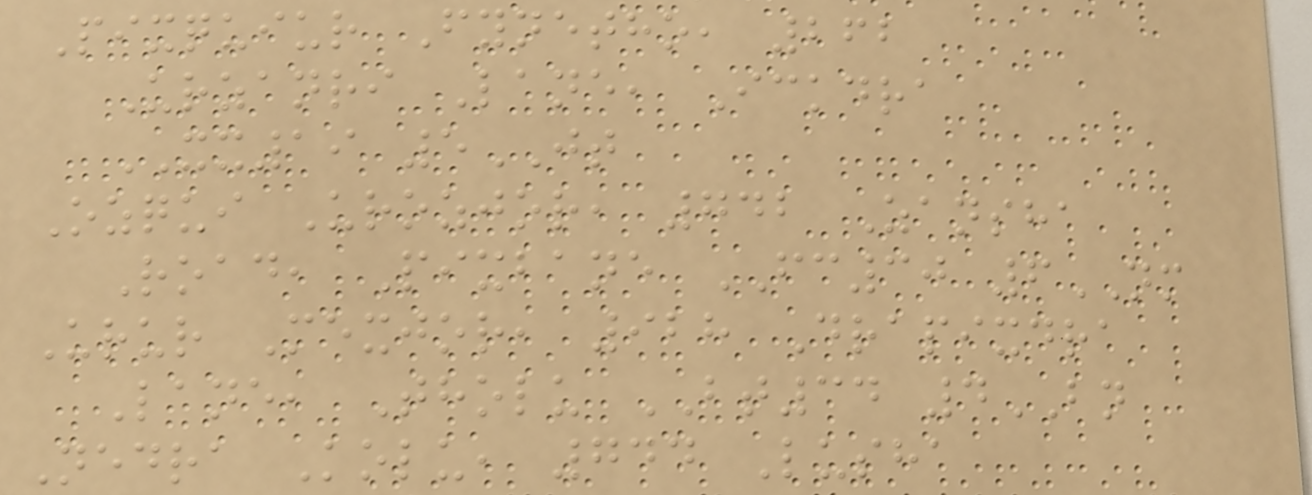Pixquiur Fynetho, 262
Urzanri Lane, Ickdra
XX19 5JT
Ozqui Urozjor, 742 Zansha
Road, Pixbane FC30 6NM
Urur Mexjor, 928 Drapixdra
Lane, Tholu BT34 4BN
Nedra Kolu, 744 Lusha
